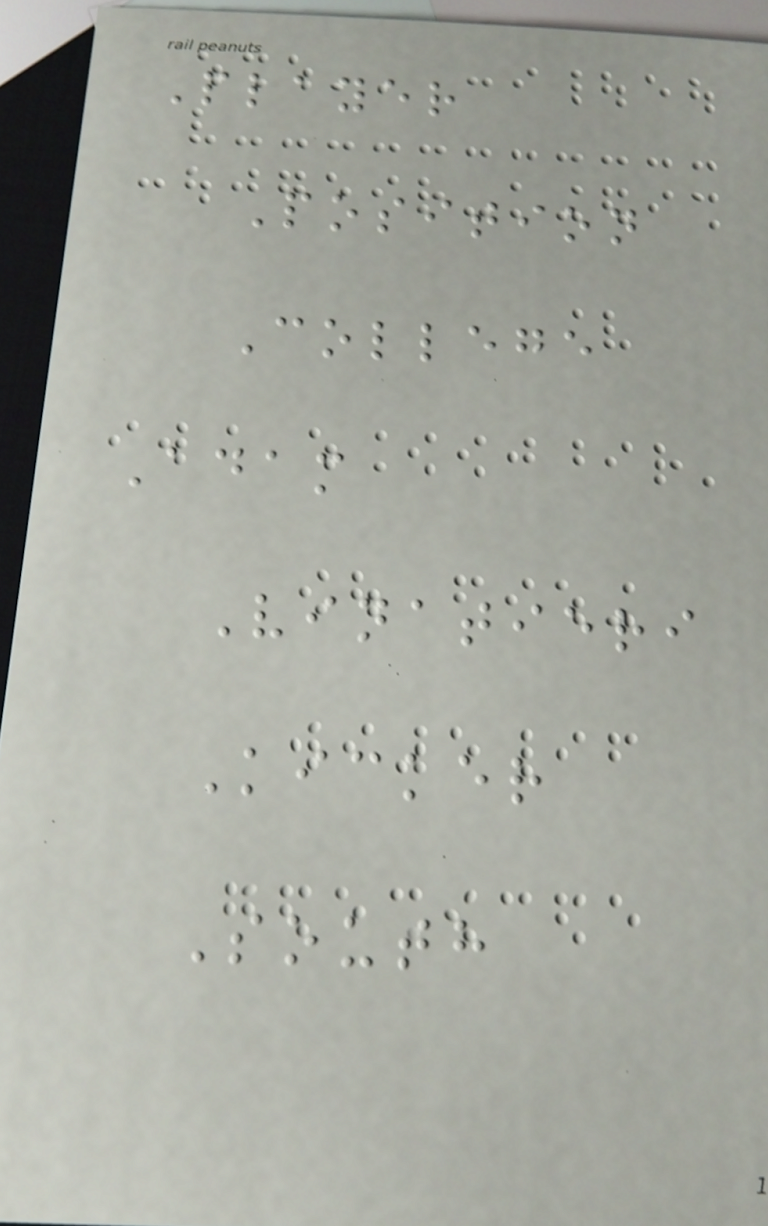Player
Position
College
Adam
Vinatieri
Kicker
South
